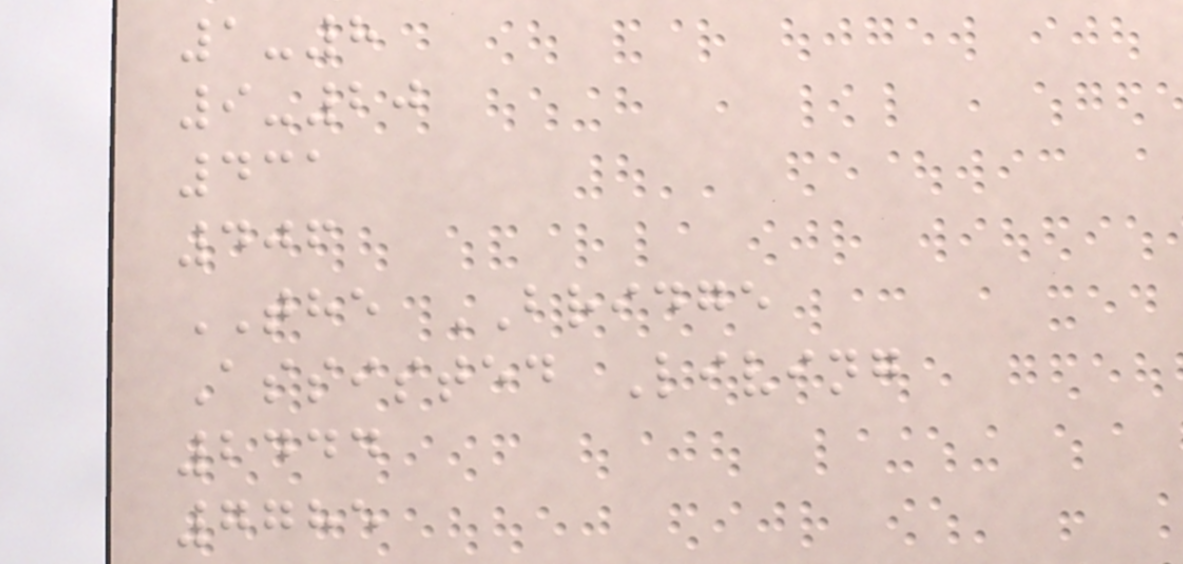1-8
9-20
431
406
THE BRIDGE
Assisted Living
2444
7785
